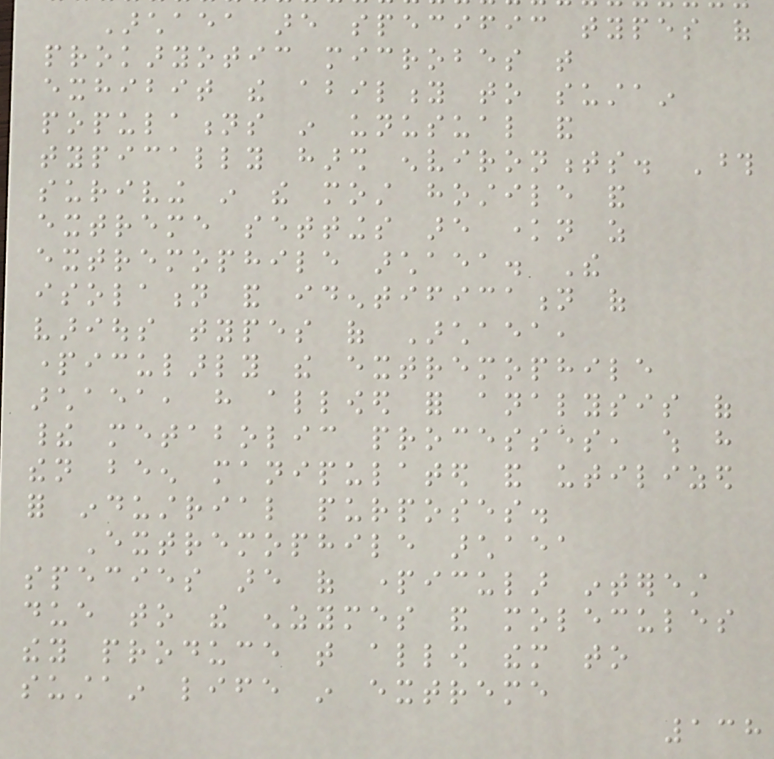Archaea are specific types of
prokaryotic microbes that
exhibit the ability to sustain
populations in unusual and
typically harsh environments. Those
suriving in the most hostile and
extreme settings are known as
extremophile archaea. The
isolation and identification of
various types of Archaea,
particularly the extremophile
archaea, have allowed for analysis of
their metabolic processes, which have
then been manipulated and utilized
for industrial purposes.
Extremophile archaea
species are of particular interest
due to the enzymes and molecules
they produce that allow them to
sustain life in extreme
138
